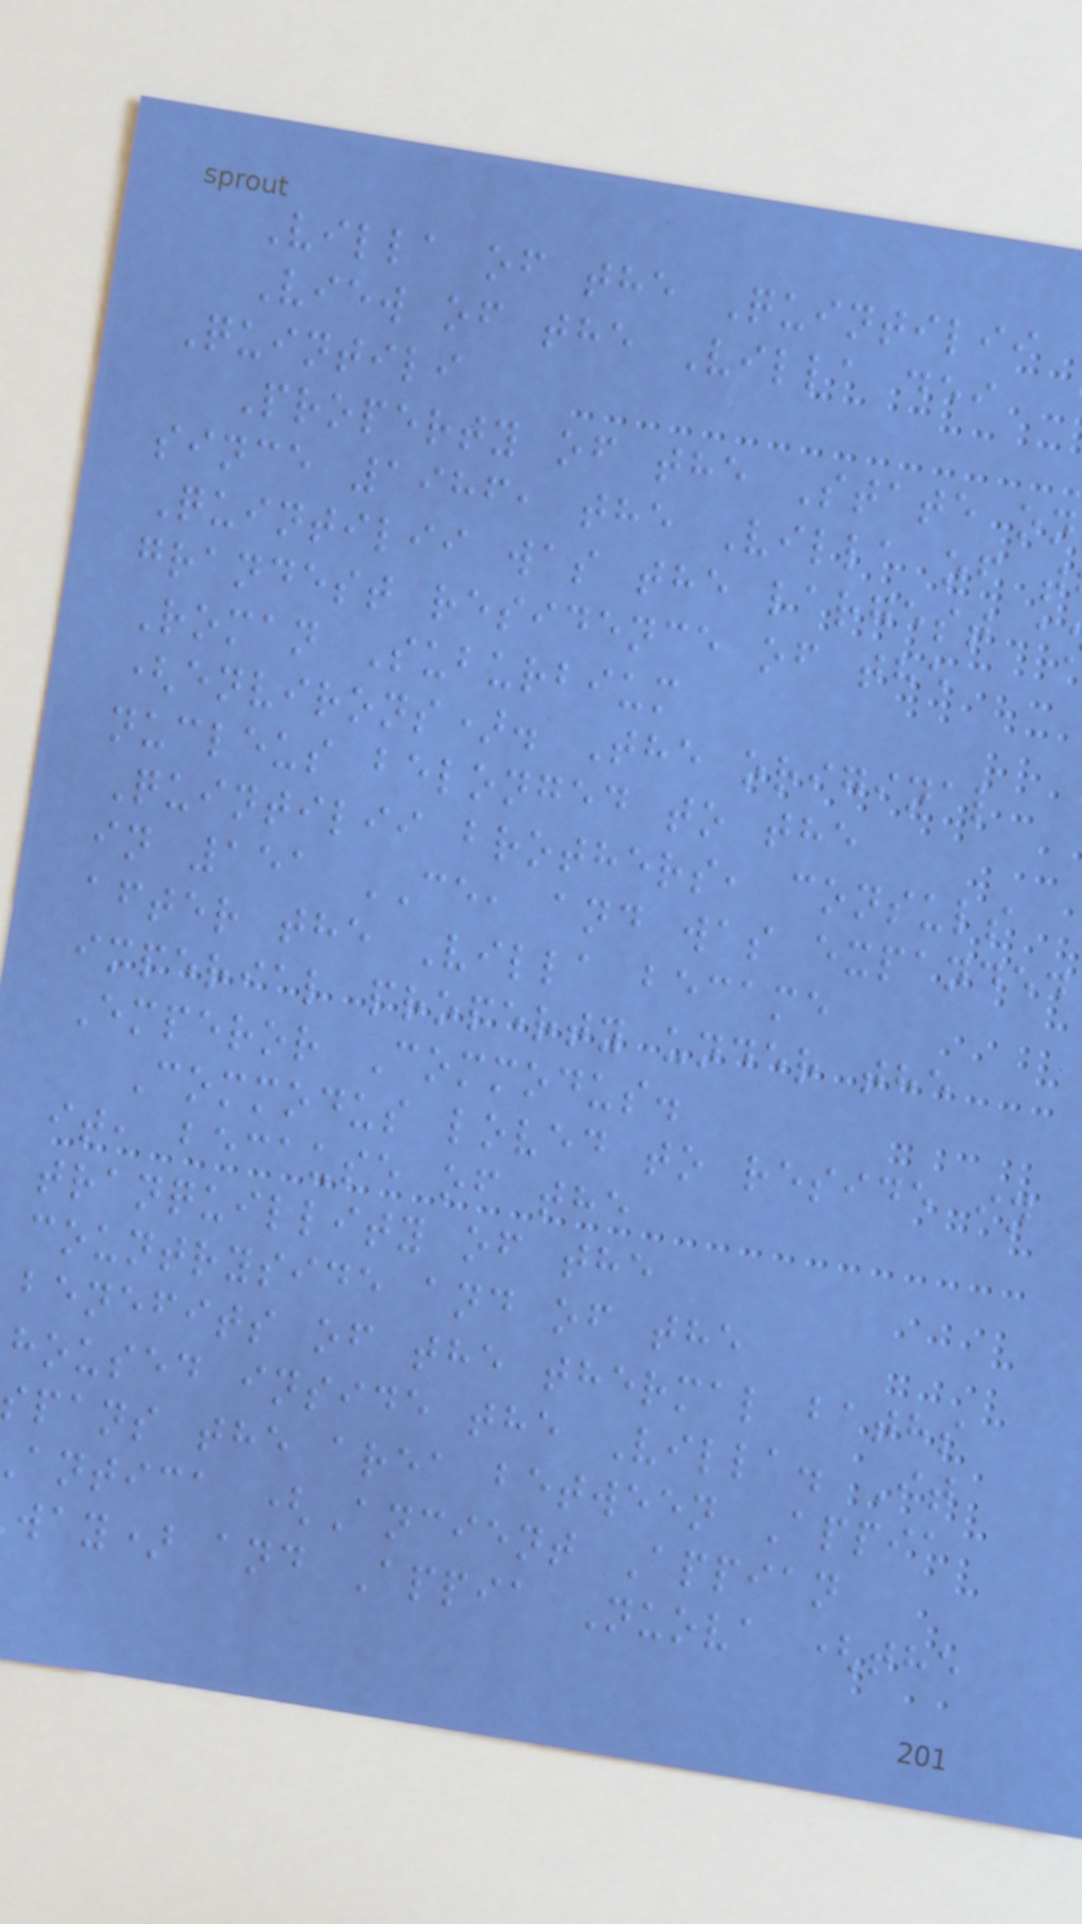Villa of the Quintilii
View of the Villa dei
Quintili
Property of the State on
since 1986, the Villa of t
Quintilii was the largest a
grandest residence of the
Roman Suburbium
(environs). The original
nucleus belonged to the
Quintilii brothers, consuls
in 151 CE, and was expanded
after the Villa became
imperial property under the
Emperor Commodus.
Commodus loved to reside in
it, because of the
tranquillity of the
countryside and of the
benefits of the thermal baths
housed inside the Villa. It
pans the area between Appia
antica (Ancient Appian
way) and Appia Nuova (the
